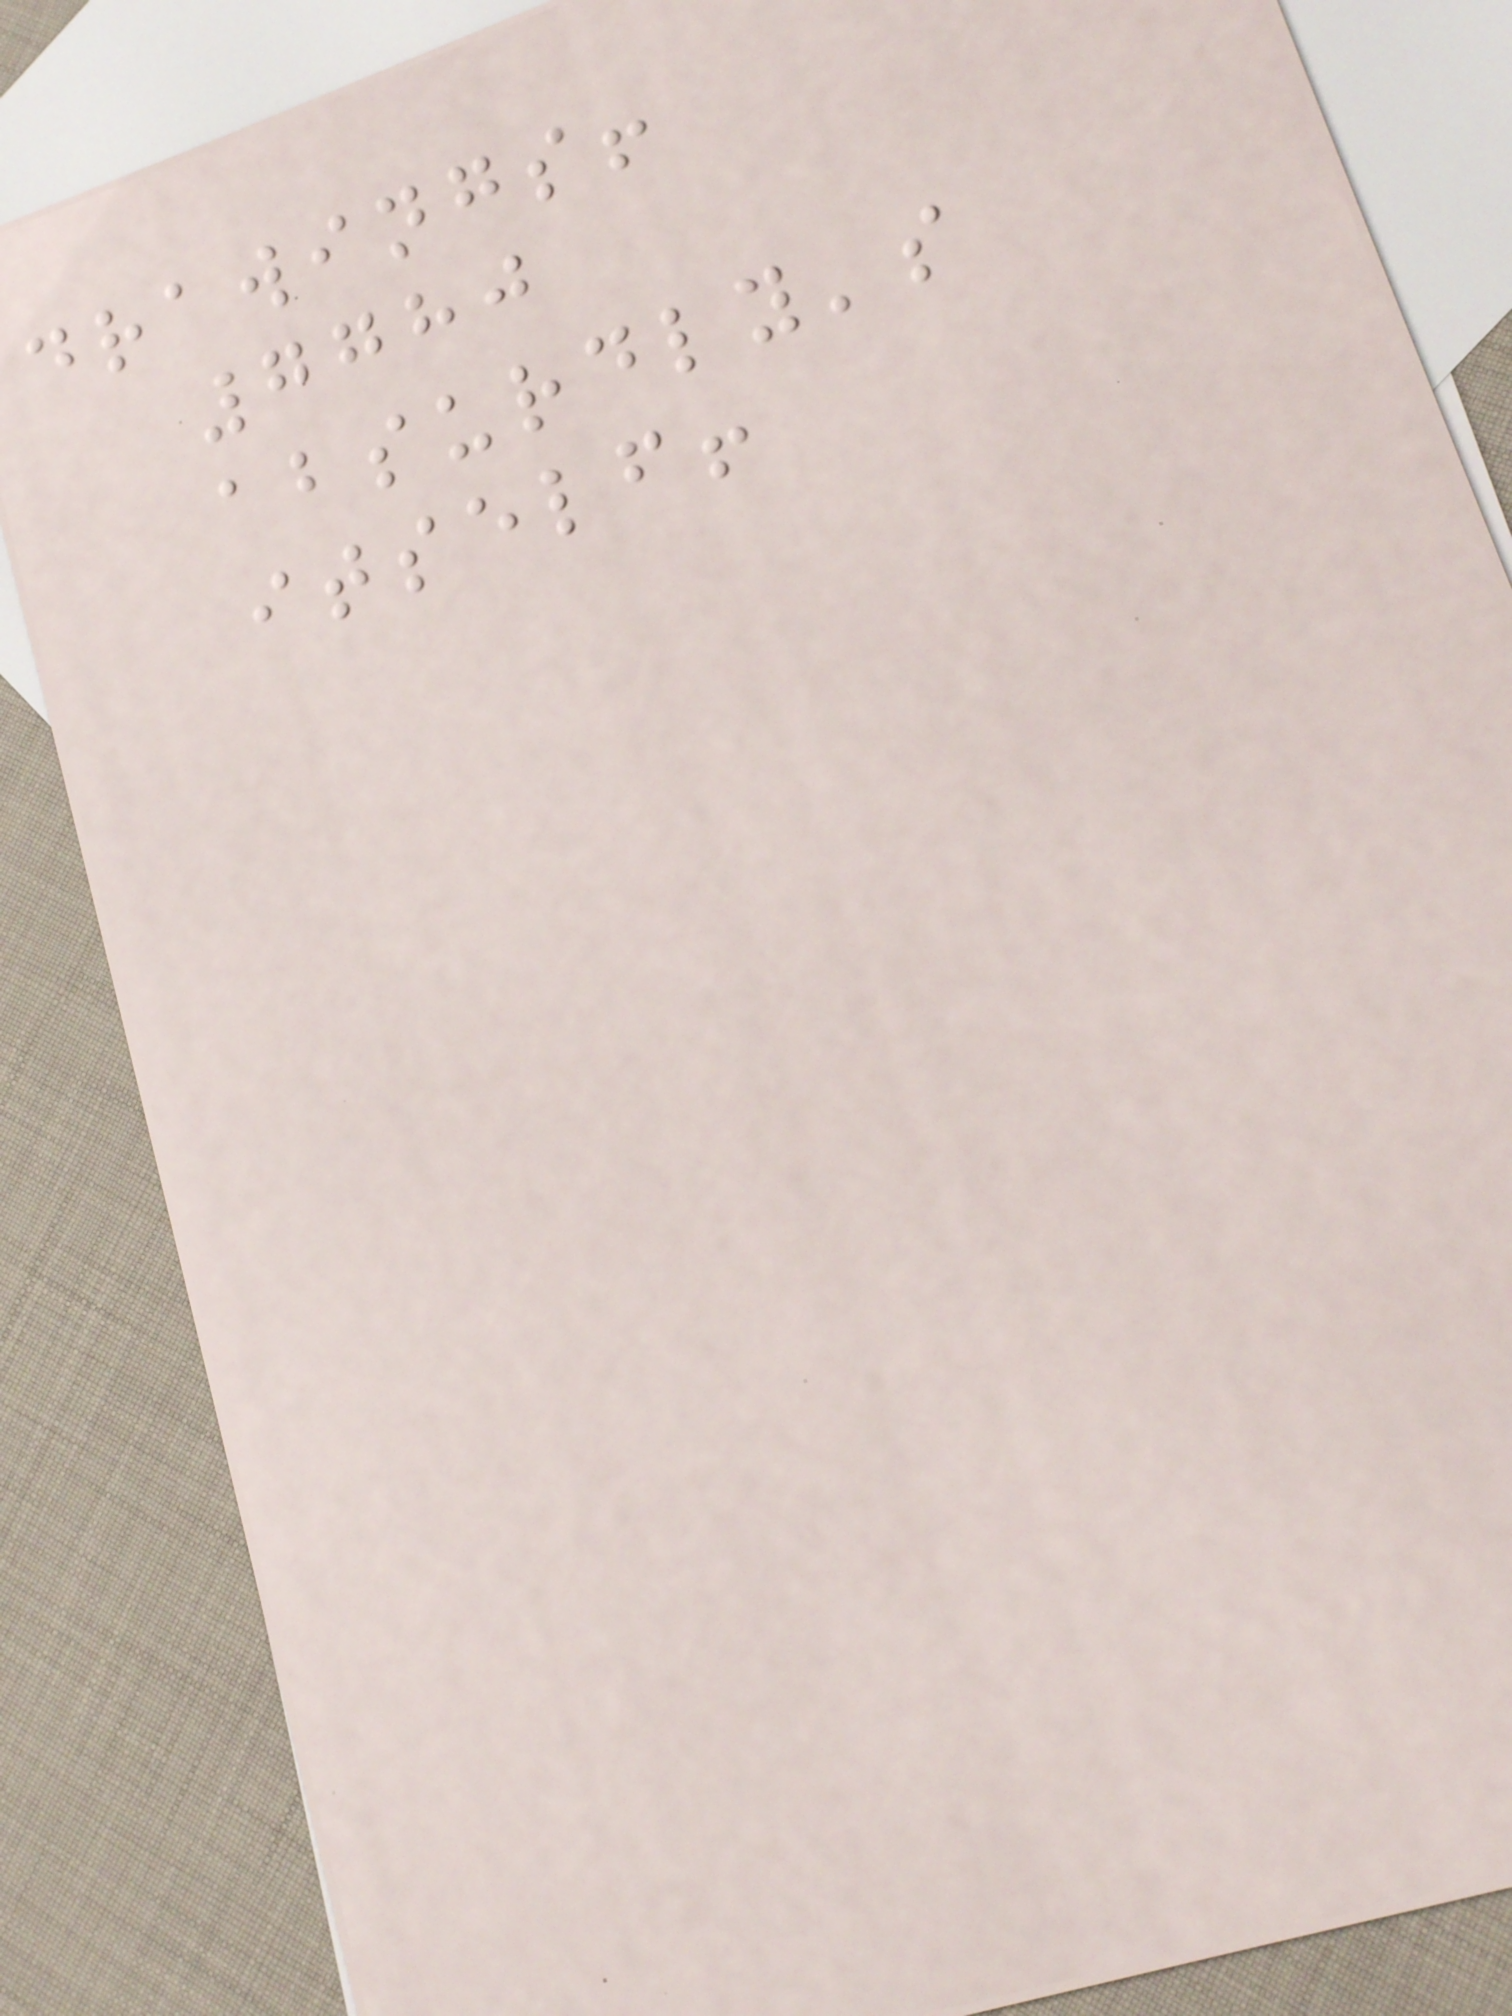drawings!
7780
absurdly's
itself!
